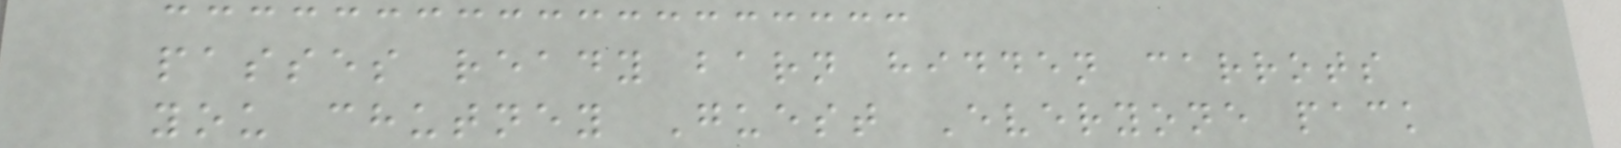passes ready barn hidden carrots
you chutney Guest Everyone pack
